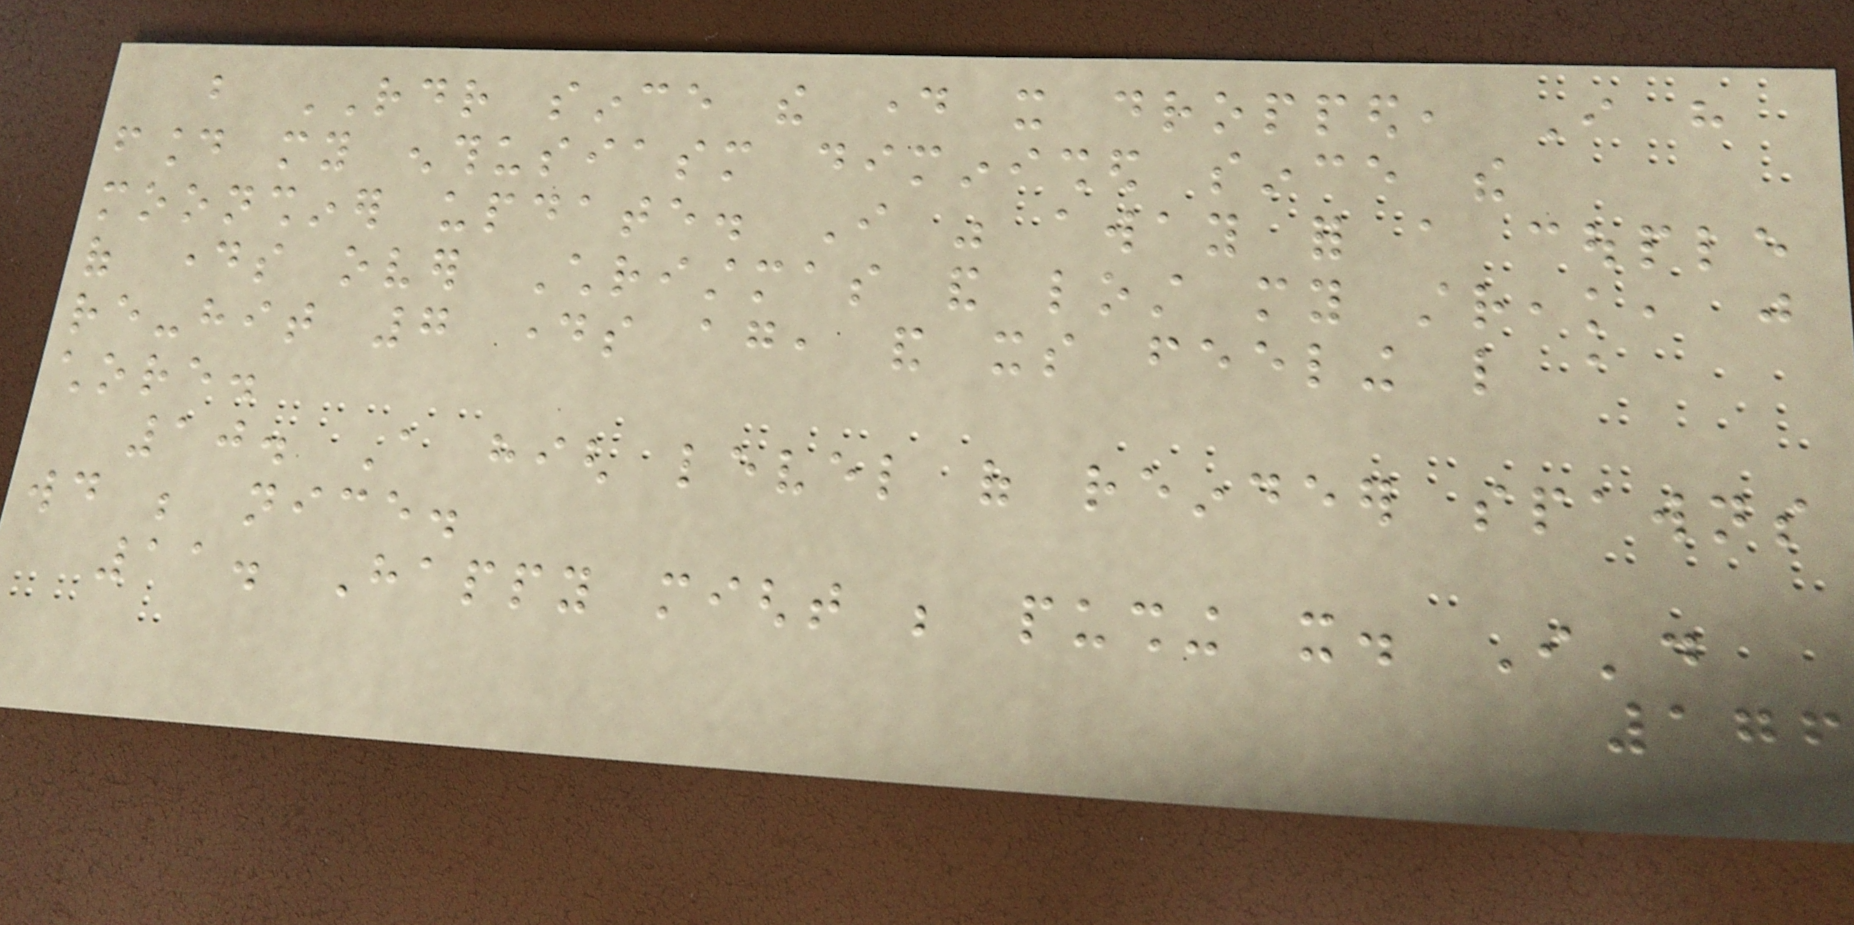but RDR since the day it dropped, I have
found my enthusiasm diminished since the
moonshiner update. I was away for a couple
of days over Christmas and lost my streak, just
re-hit 7 days again, and its feeling like a
chore.
10. A high level of reindeer spawns
would be nice.
11. Happy might be pushing it. I'd
176
